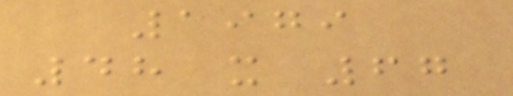1979
48 x 67
